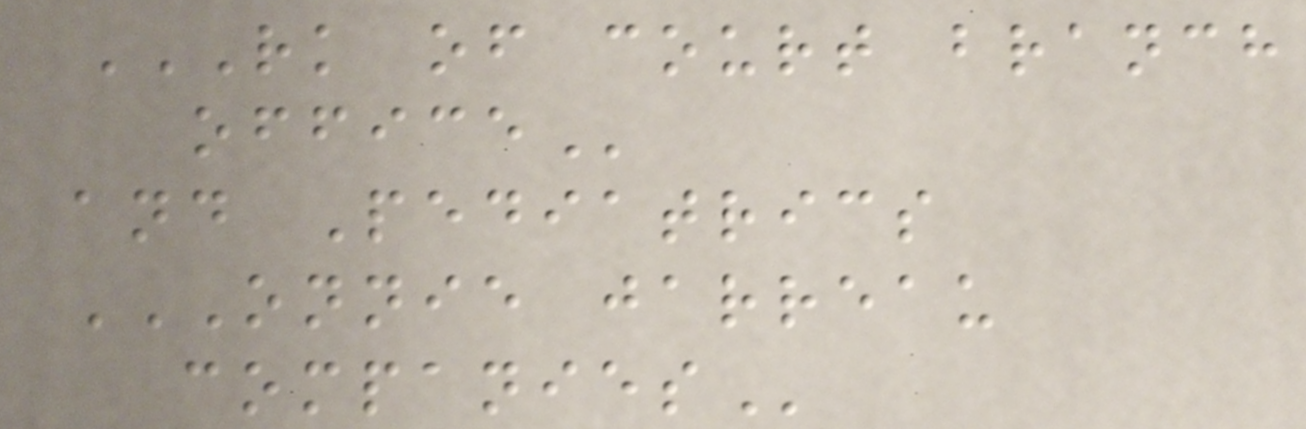RK OF COURT BRANCH
OFFICE
and Pediatrics
ONNIE JARREAU
COMPANIES
